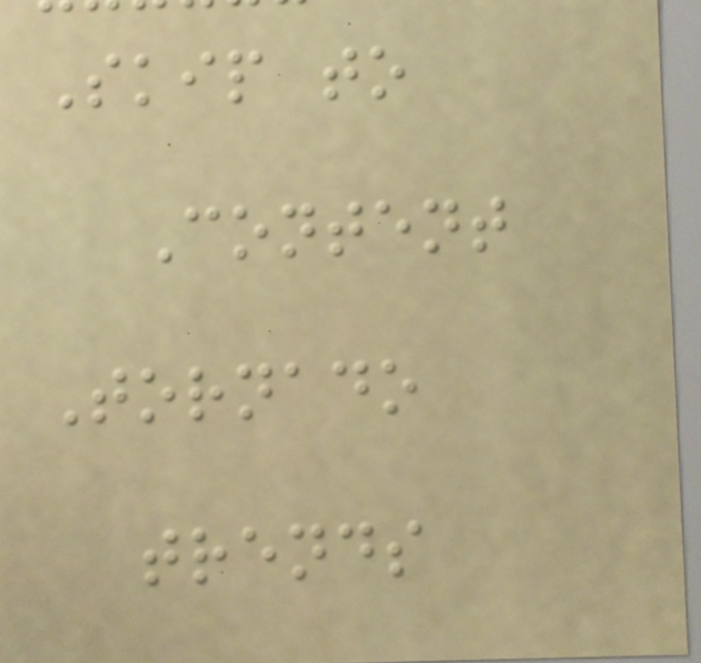Skip to
Content
Tornado
trends
